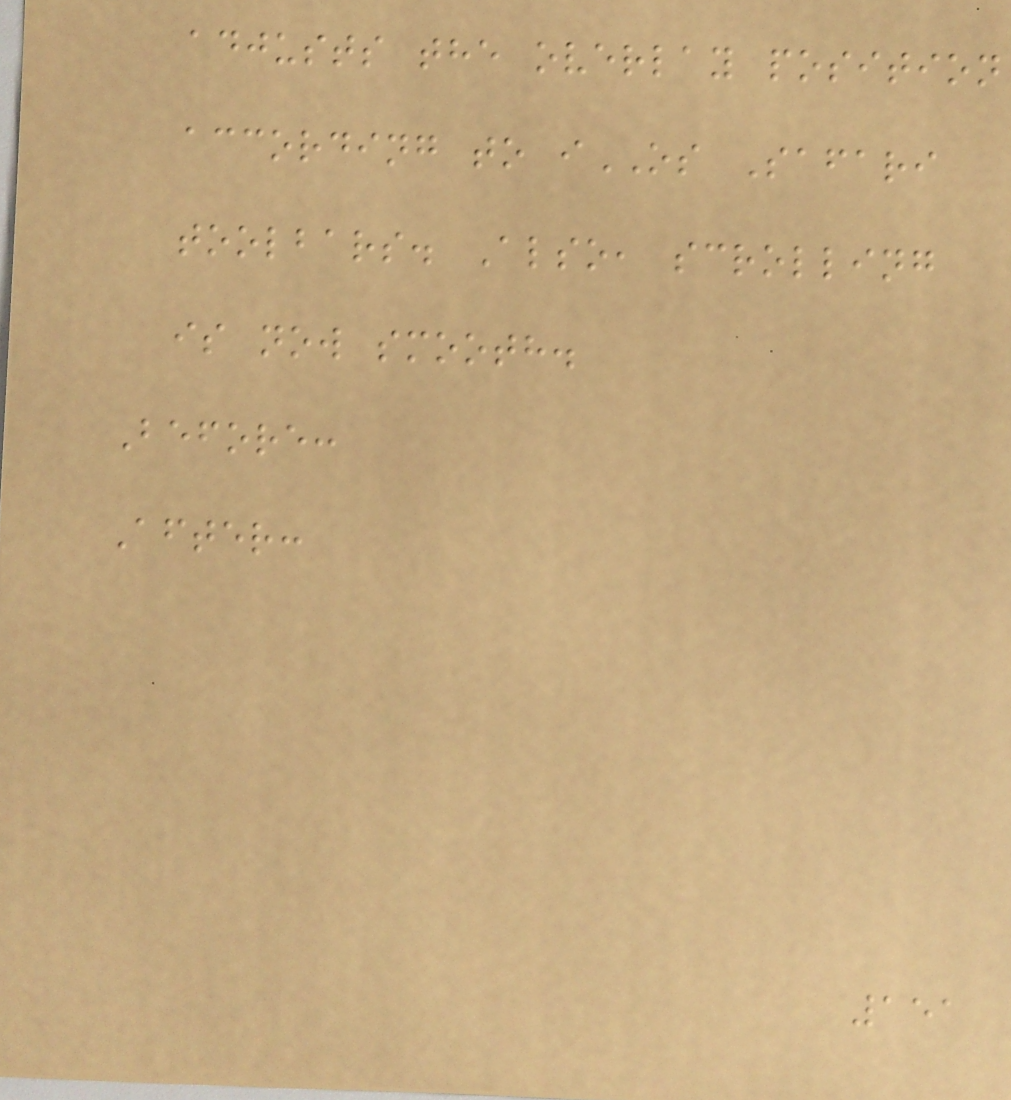adjusts the overlay position
according to iOS Safari
toolbars. Also, scrolling
is now smooth.
Before:
After:
151
